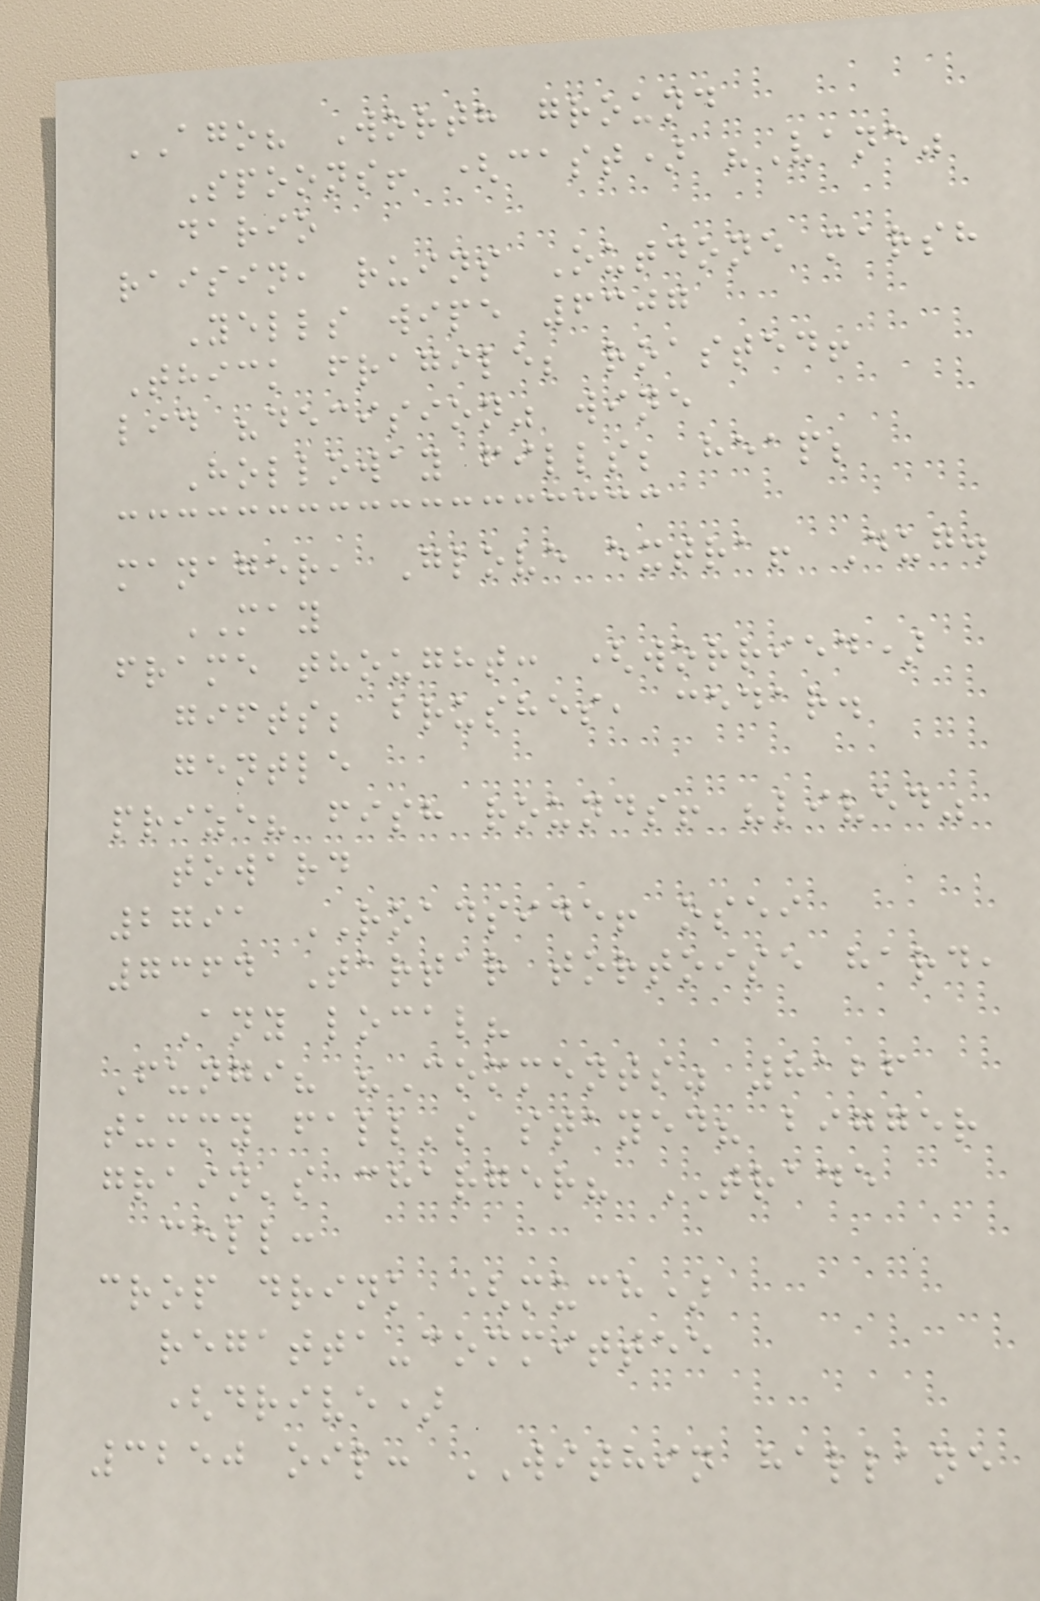AGO? Worth ground
Spoons! (cast) "Vane"
dario
raisin, ruins Outdone marsh
Yells wipe 6307
Thick fragile; roasted!
lid "decision" wine
Holloway fills; heap;
manager, Glove extra! Dug.
MAY
frame thought: (worried)
gifts; brushes, cedar.
gentle
prize? fish rounds! "lived"
toward
2791 ROADSIDE! osei
7364 Tartar tortoise hard,
Any local?
Fungi? "Comments" 8126
tummy fall's stayed? bigger
grain's charger? TRADE
cell:
crop drink (much)
regatta-committee
(drive)
3250 oil: WITHIN hallane
